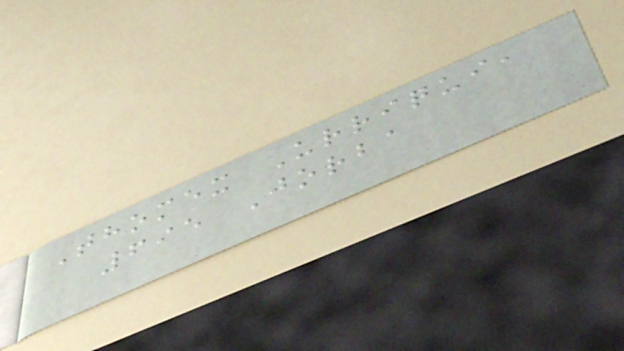Thomex Urriqui,
695 Jorba
